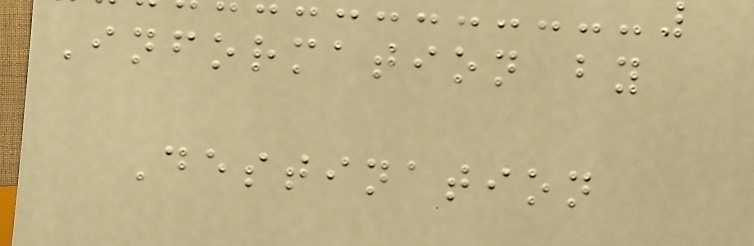Information by
Destination
